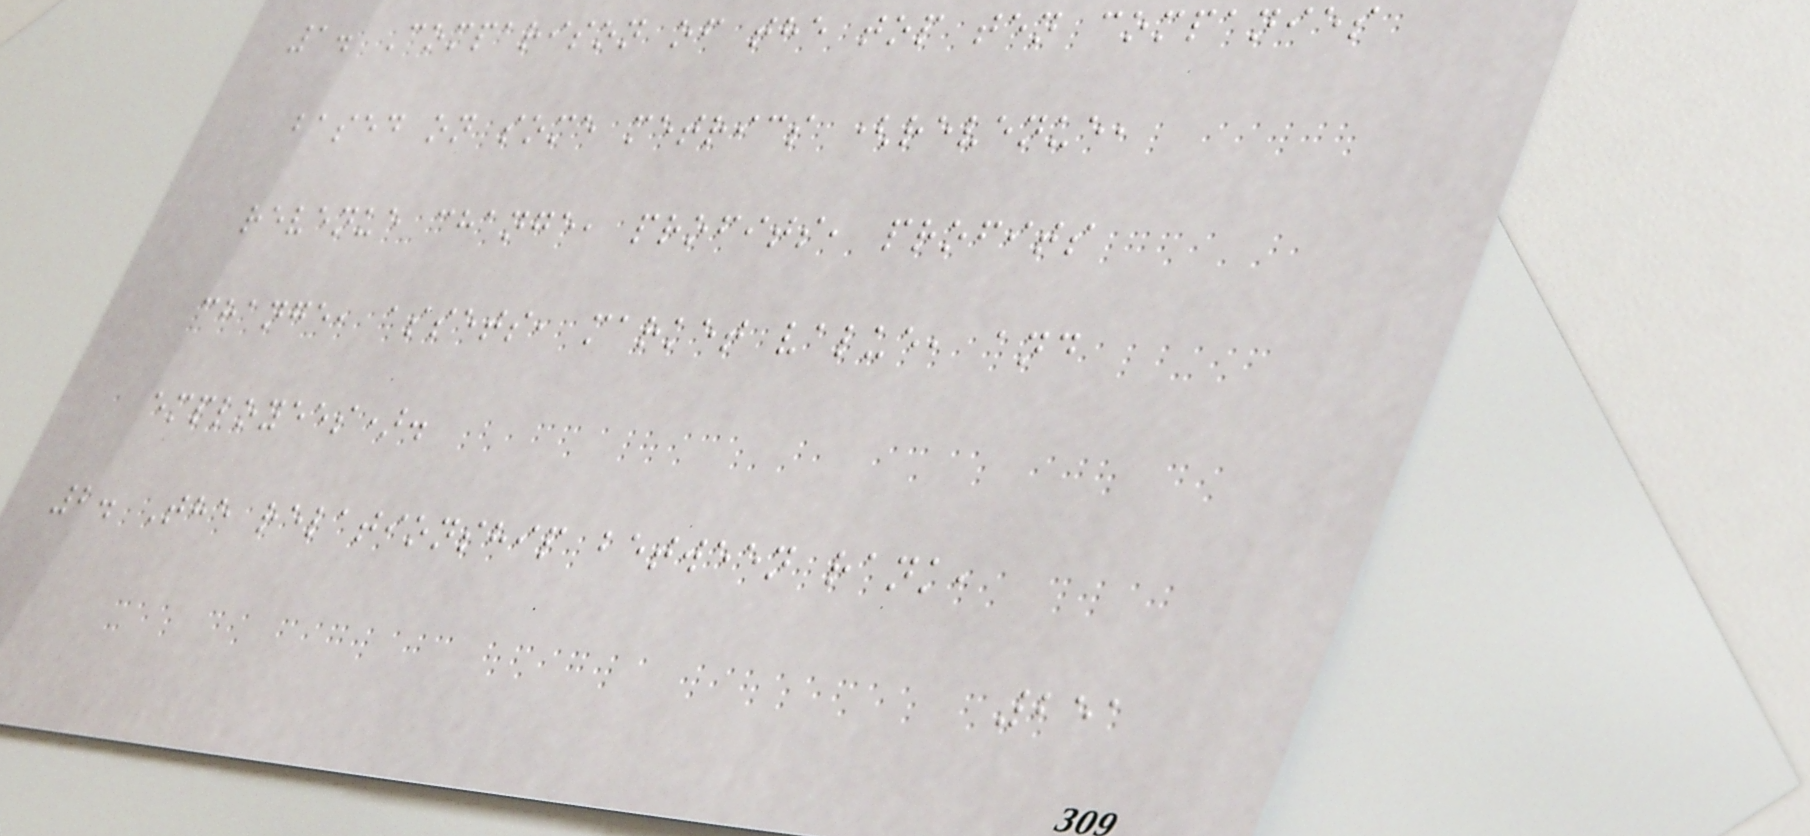1. Comparison of the top ten companies
based on some metrics (revenue,
revenue change, profits, profits
change, assets, market value, and
employees).
2. The relationship between rank,
251
